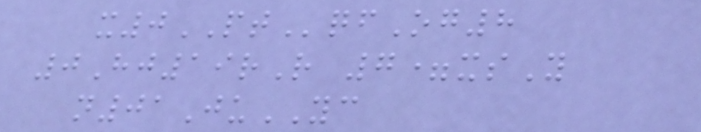x0PTqfOg8
0Hj19rR 7=xsY
n01JuYC
